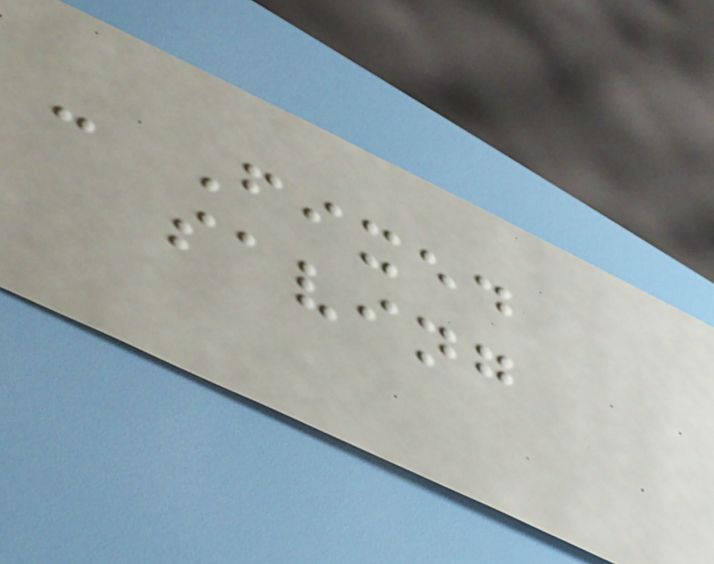- Fixed
saving
